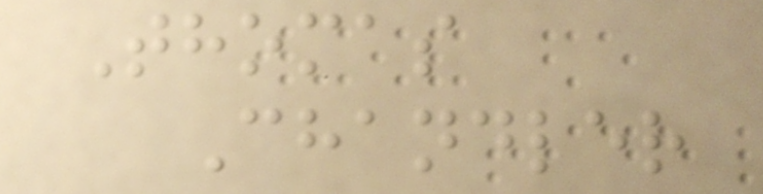Thomas
Chandler
